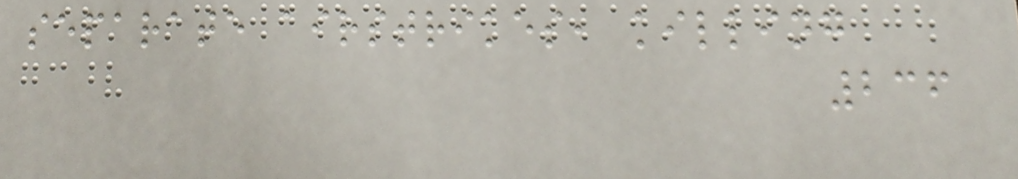separate airstrikes, killing
236
